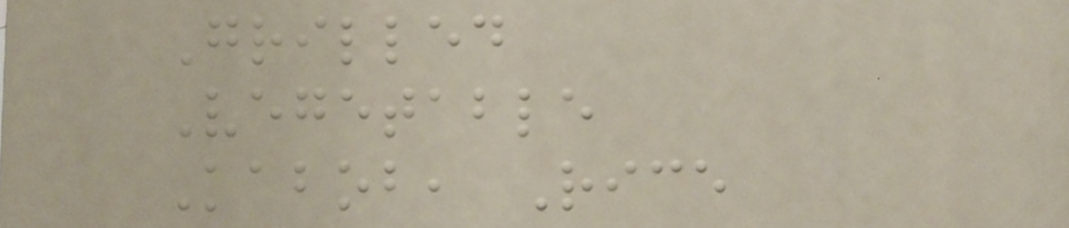Grilled
Vegetable
Kabob, Rice
